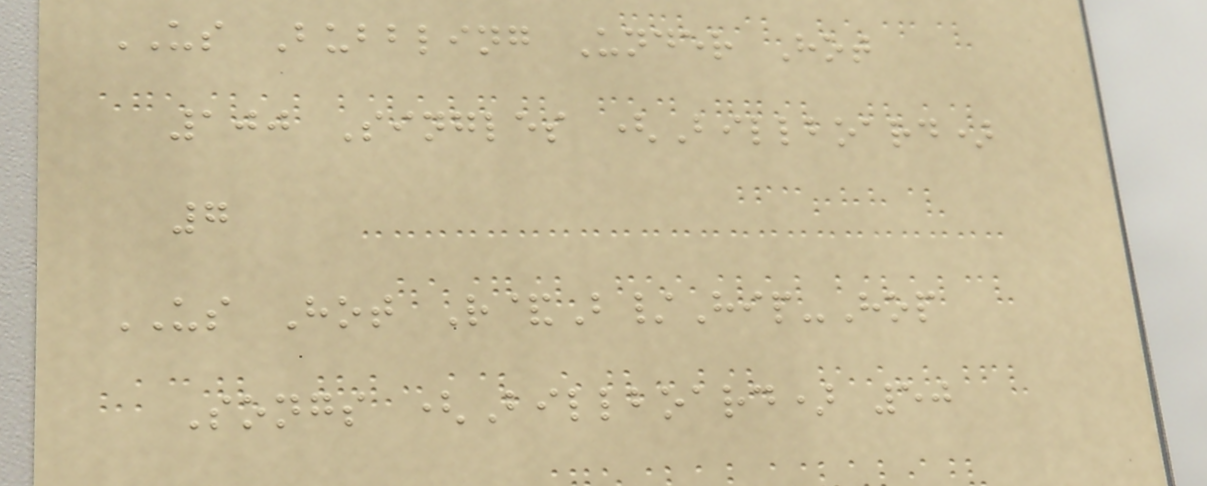US Bubbling Under Hot
100 Singles (Billboard)
7
US Hot R&B/Hip-Hop
Songs (Billboard) 50
